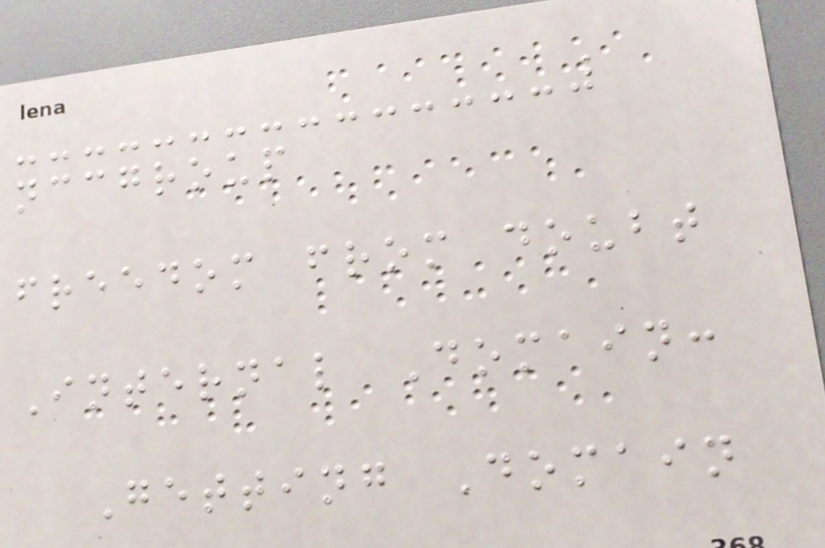nccgroup
freedom from doubt
Internal Domain:
Getting Domain
